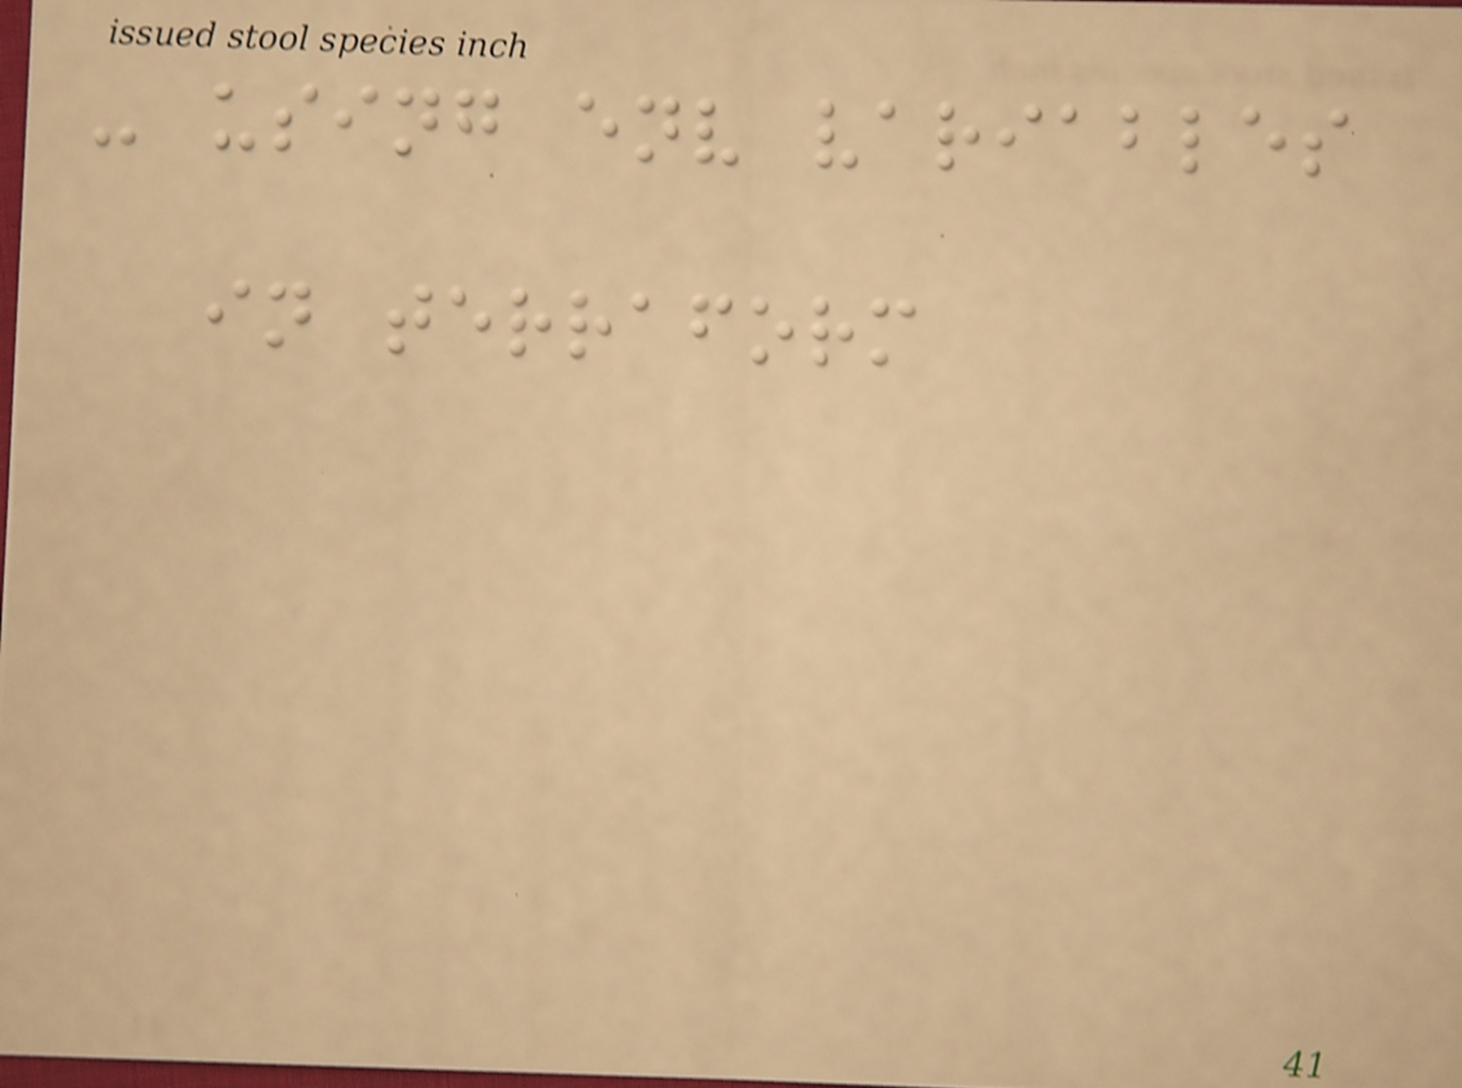- using env variables
in terraform
